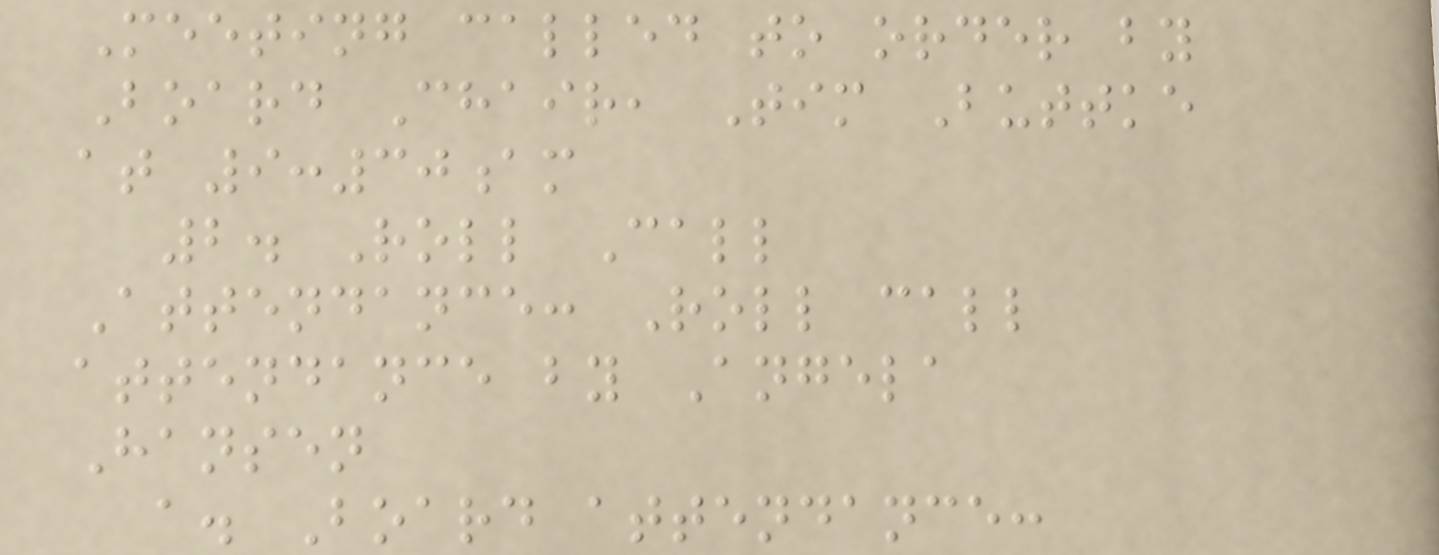Meeting called to order by
Board Chair, Tim Buttke
at 9:30am
2. Roll Call
Attendance: Roll call
attendance by Angela
Hansen
a. Board attendance:
